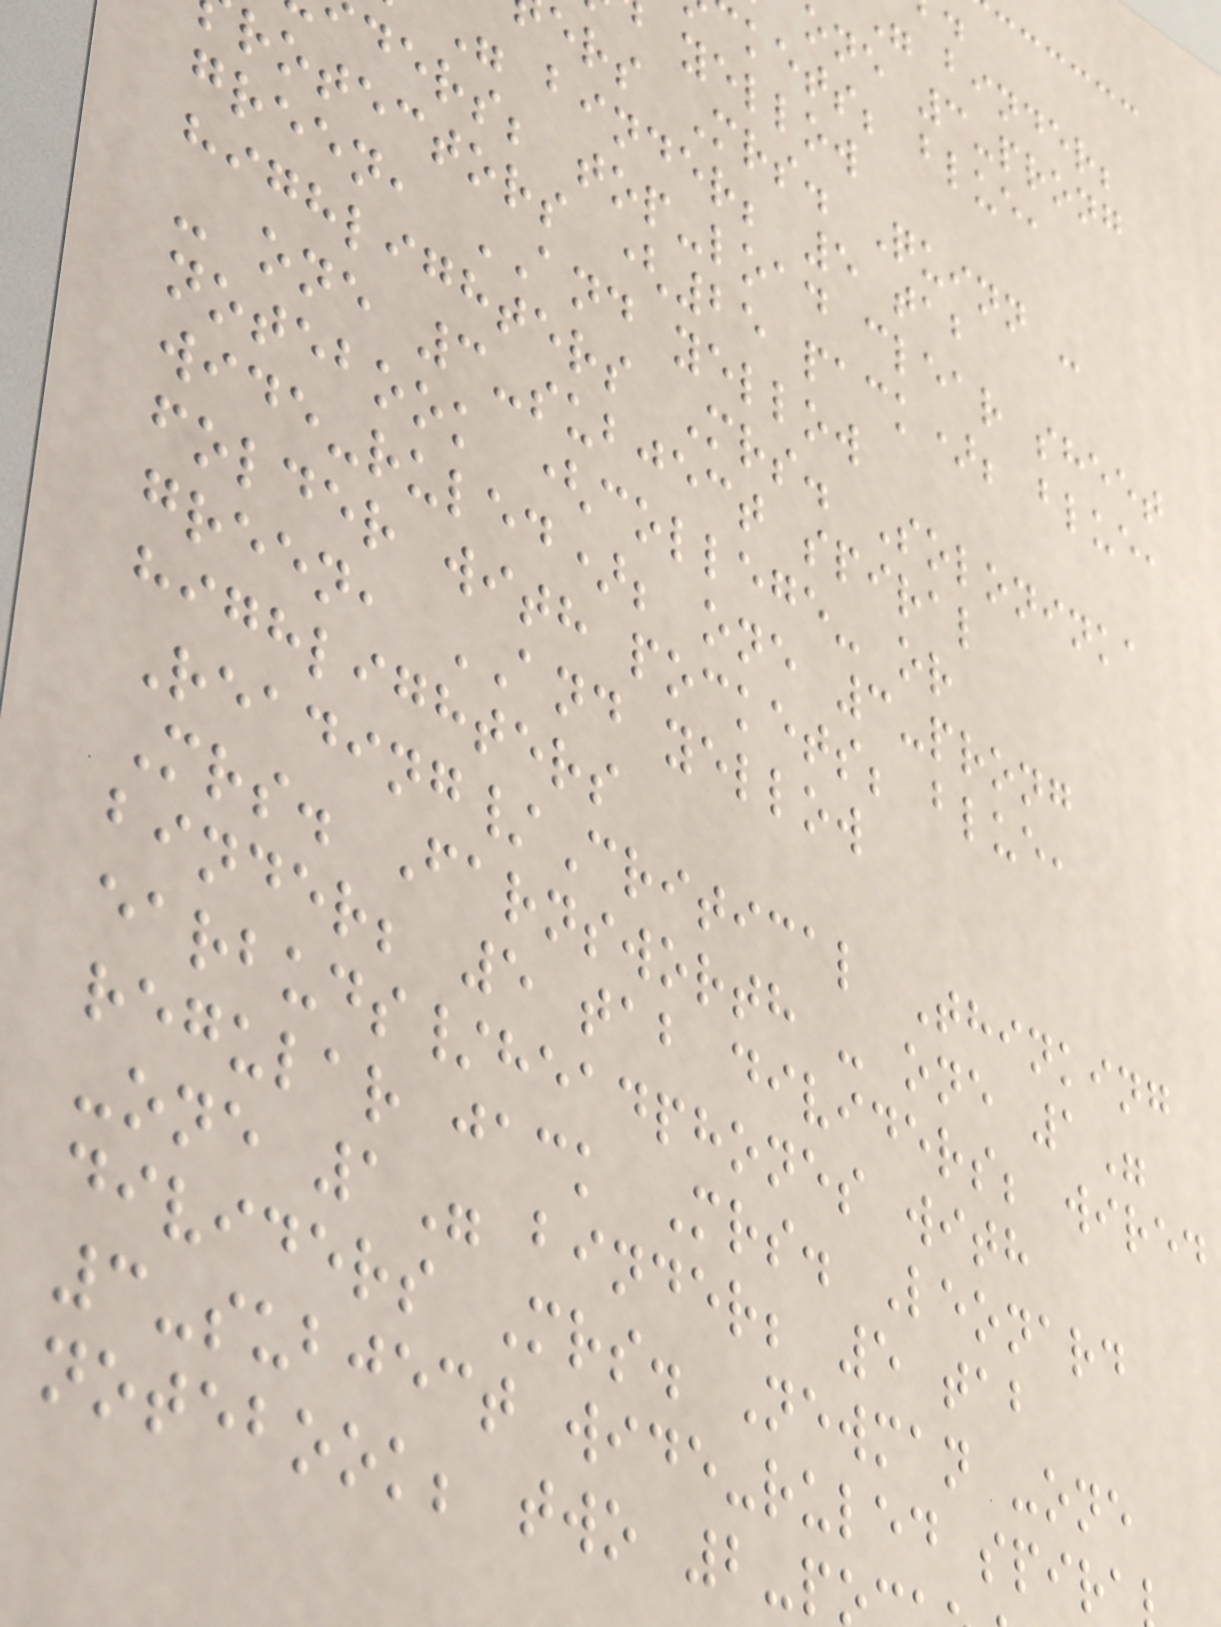one 3-prong
kets; blue,
yellow
ers Mrs. Quinn -
binder; 5 tab
ders; top-load clear sheet
rotectors (25 pack); blue,
green, AND yellow
highlighters Mrs. Soloninka
- one 3-subject spiral
notebook (college- or
wide-ruled); one 3-prong
folder with pockets; blue,
green, AND yellow
highlighters
Reading/Critical Thinking
Mrs. Farnsworth - one 1"
binder; 5 tab dividers; wired
earbuds/headphones with
regular jack Mrs. Leonard
-one 1" binder; 5 tab
dividers Mrs. Newman -one
3-subject wide-ruled spira
notebook; two 2-p
